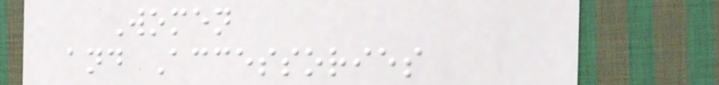Women
and Accessories
